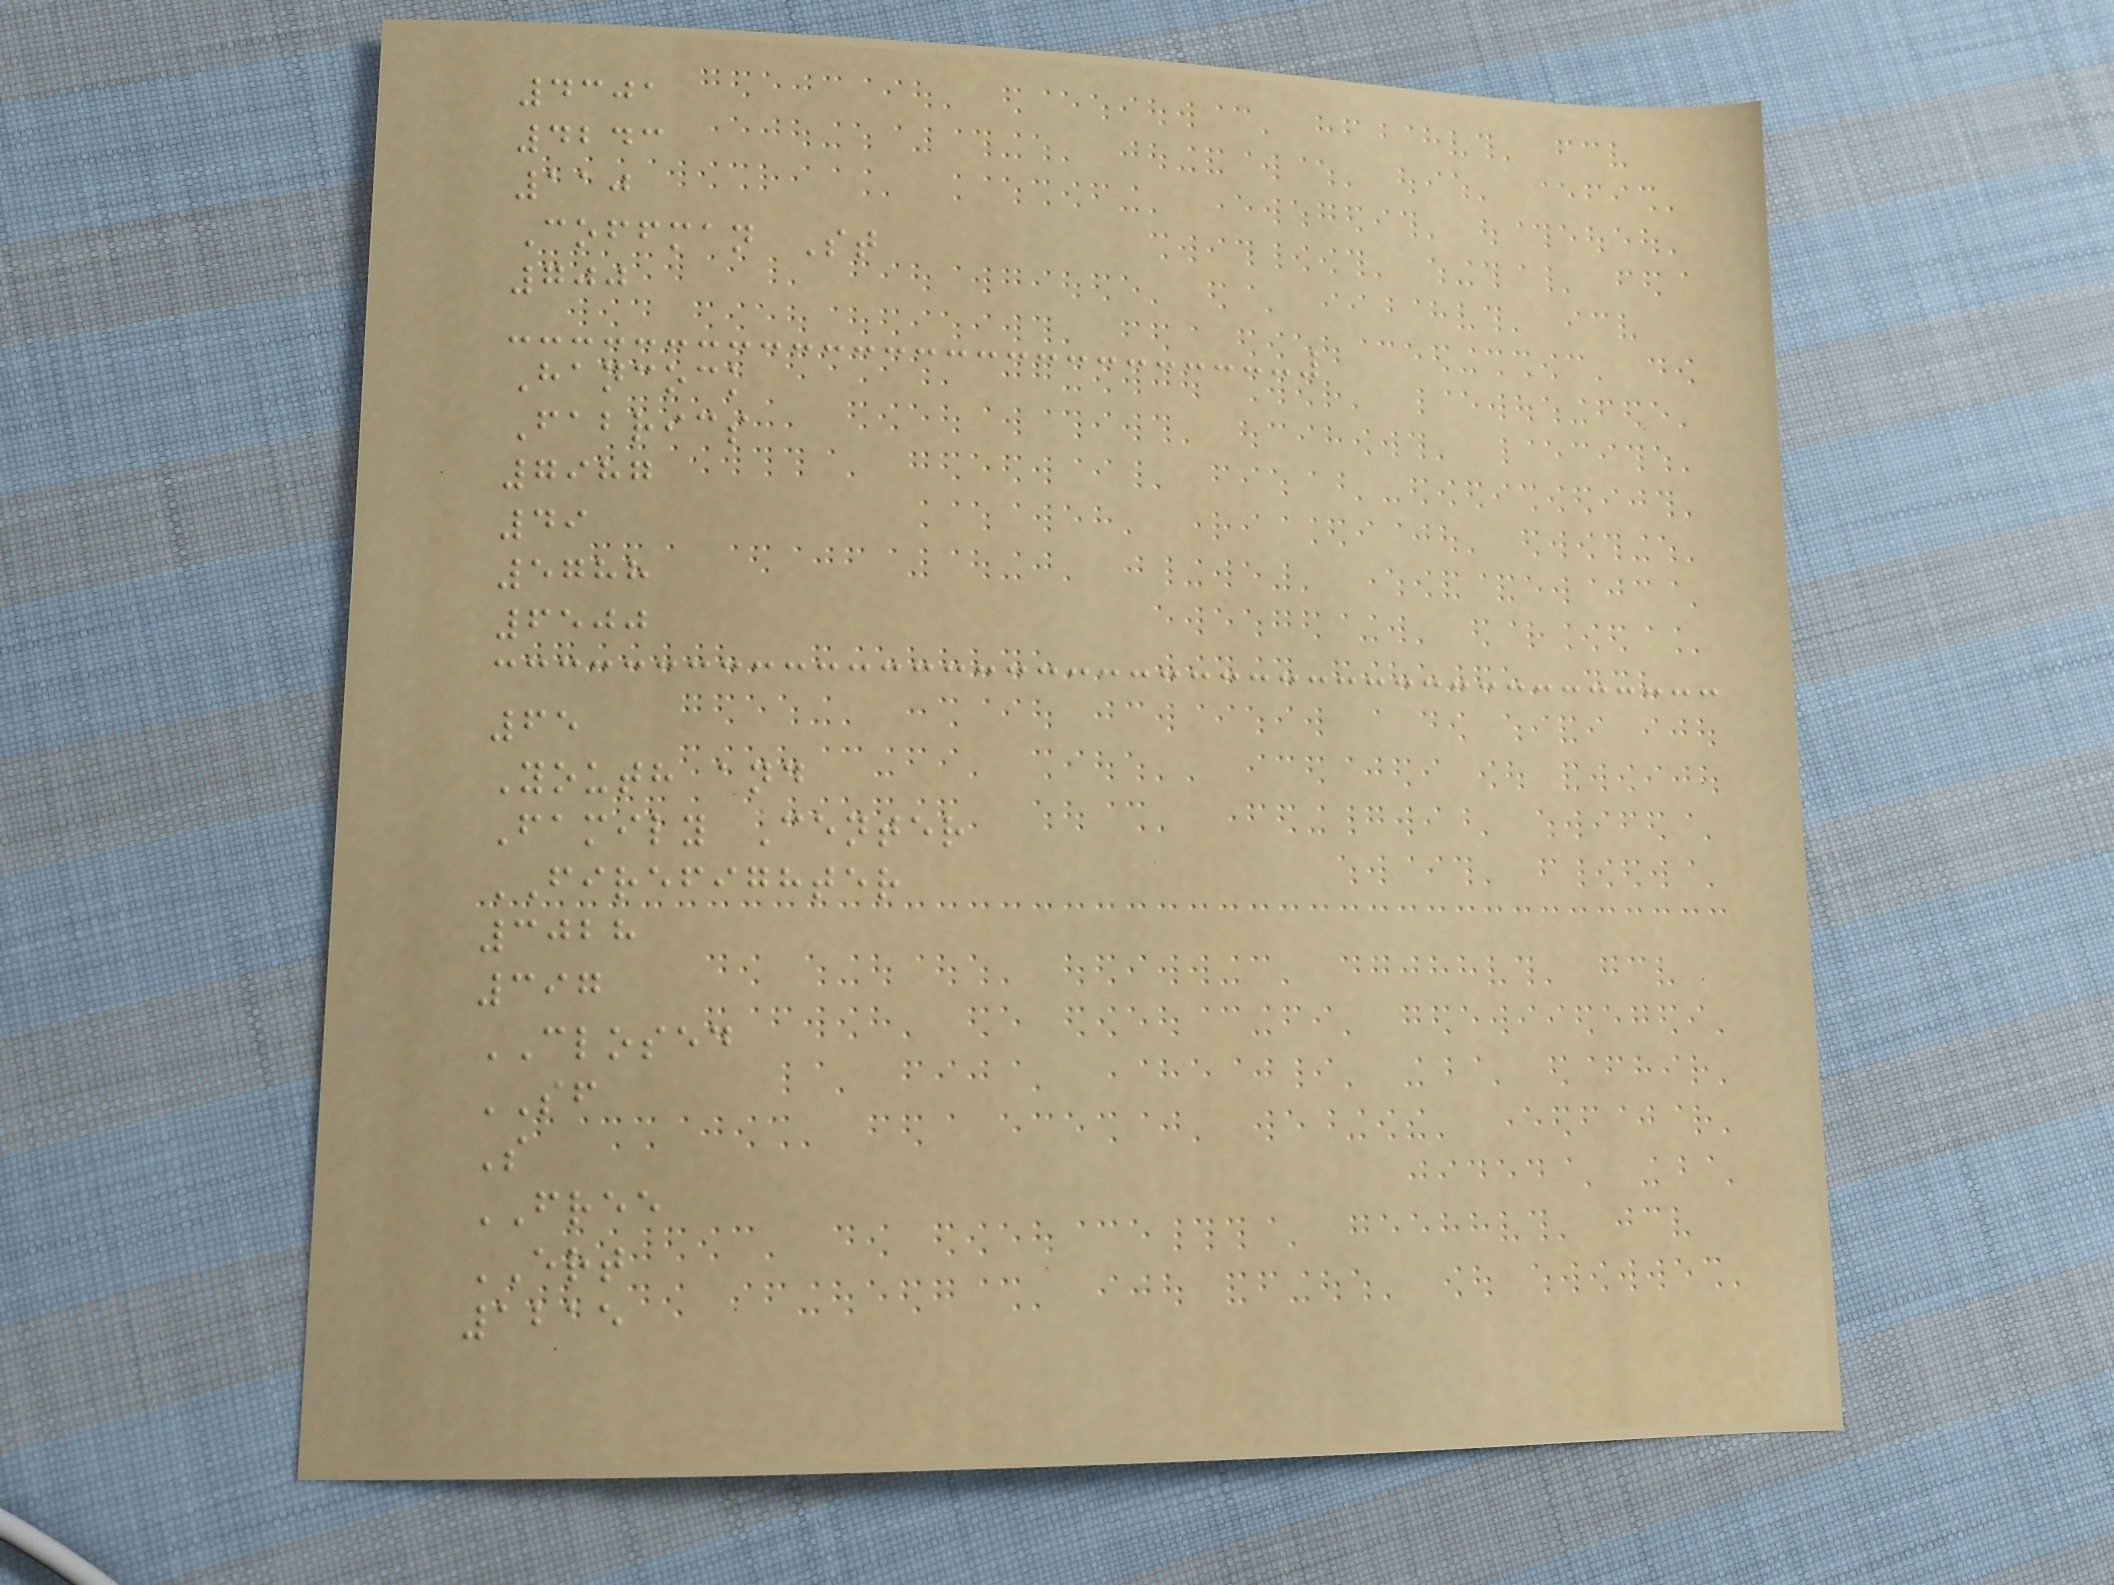4301
4243
110
Coffman St
700
Hancock
Fabrics
7987
49
5788
6500
65
Youth and
Family Center
FIREFIGHTER
3028
397
CLOSED
SF
S
FREE
ERT
1215
